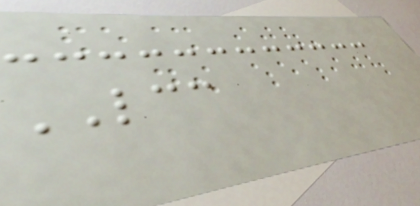LCC
